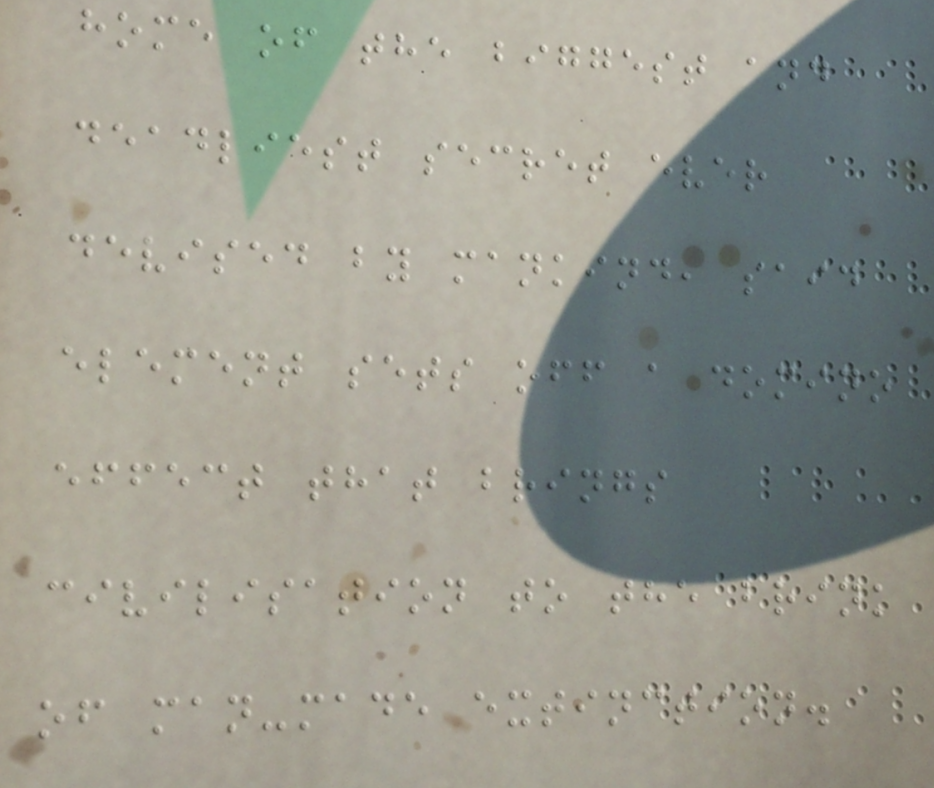home of the biggest and
deadliest secret ever
devised by mankind, said
element sets off a domino
effect that brings
civilisation to the brink
of man-made extinction.
